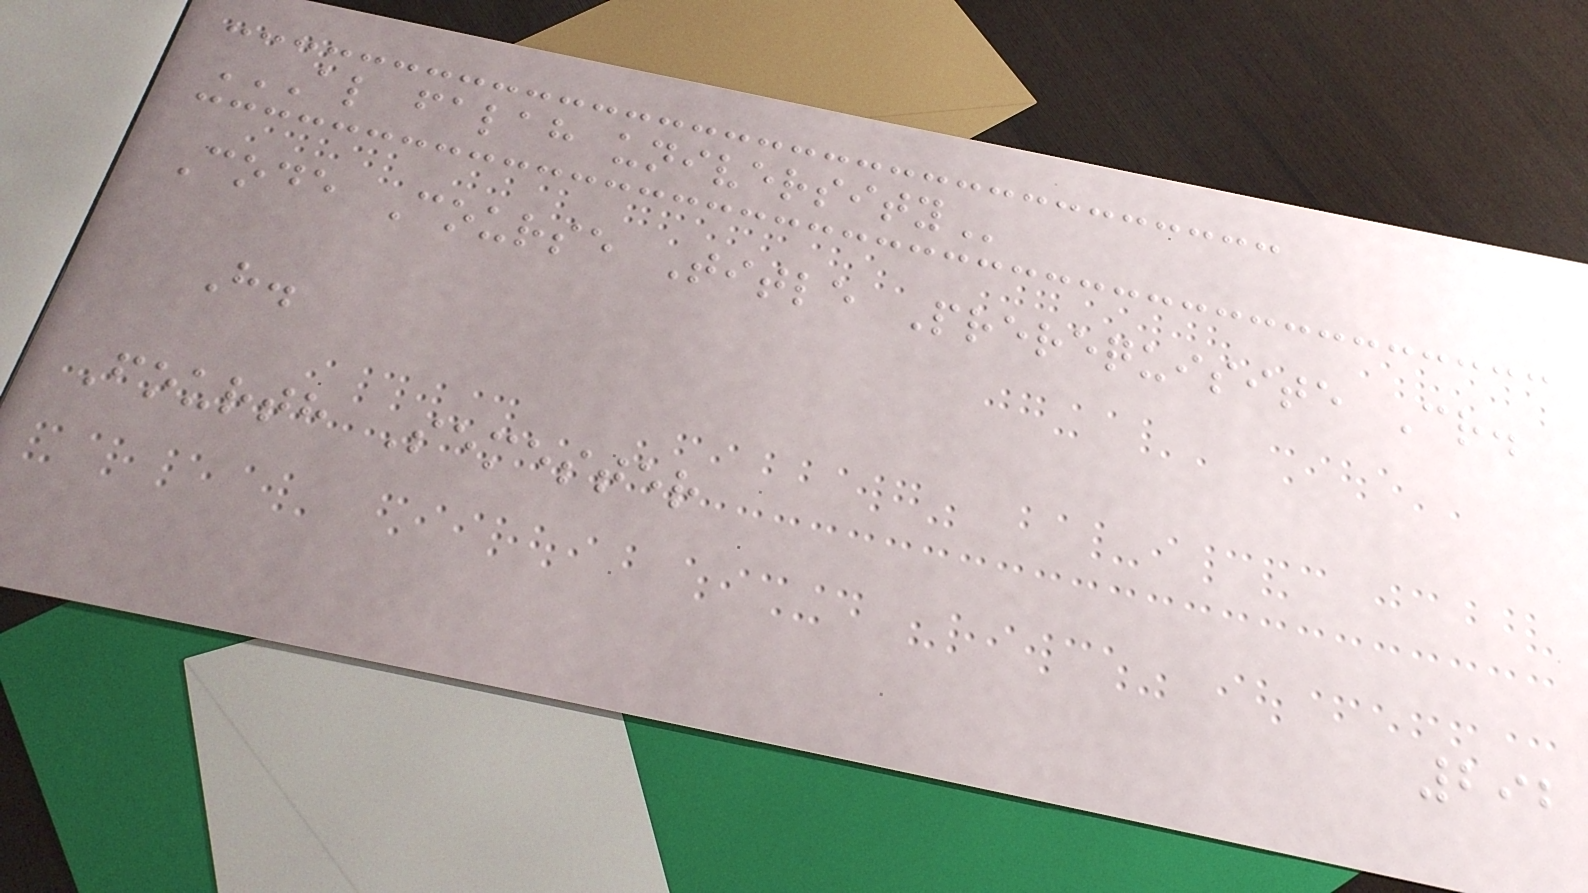AL FALAH UNIVERSITY
Code Course Title Prerequisite Cr.
H.
Fourth Semester
292
